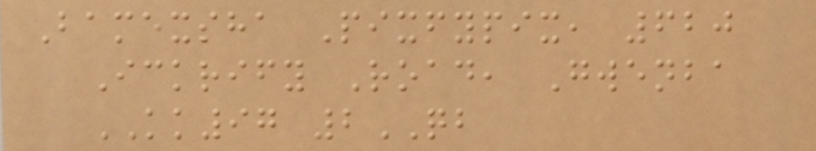Bamexsha Pixfypix, 620
Ickrify Road, Gwenba
KK97 2QB
